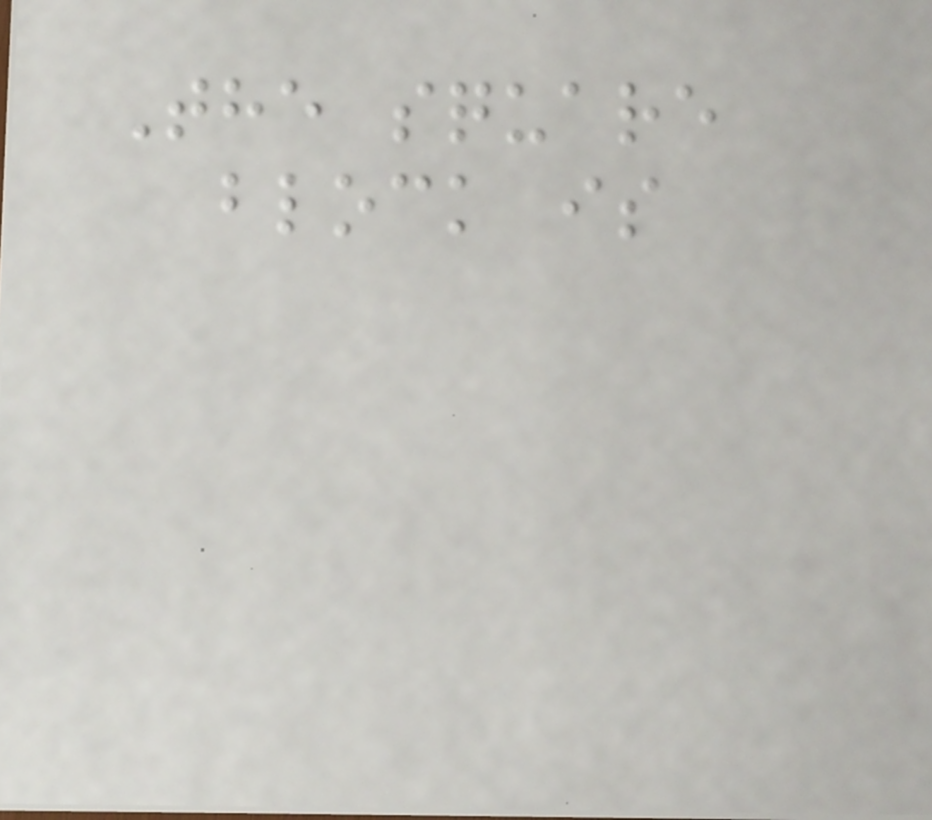The square
block is
